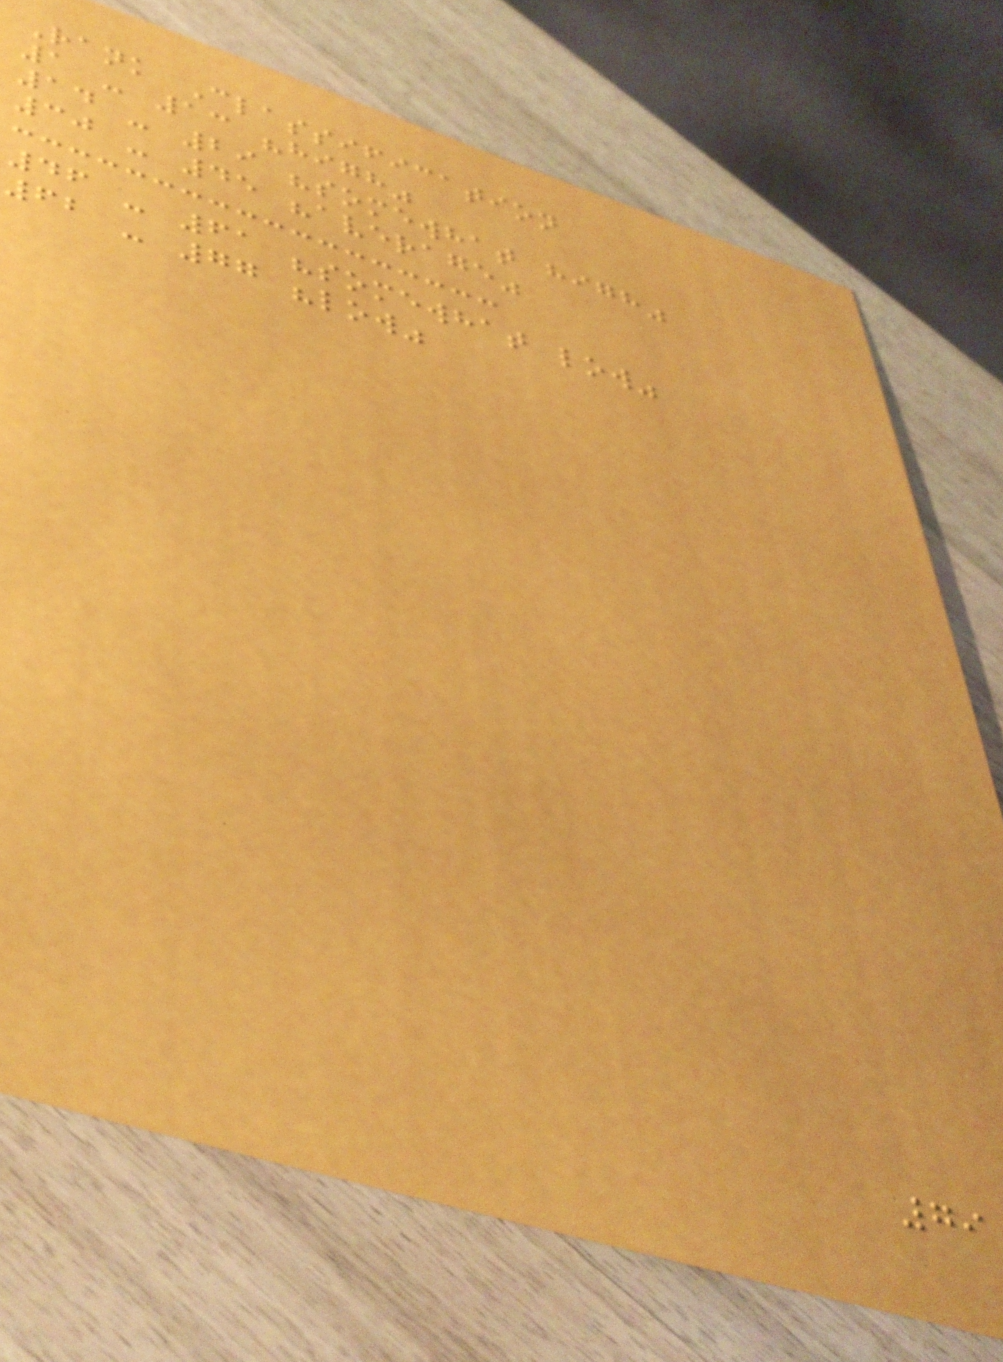Rank Classification
1 - 13 "high"
14 - 29 "somewhat high"
30 - 45 "average"
46 - 61 "somewhat low"
62 - 77 "low"
79
